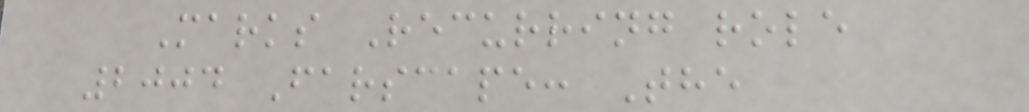Marks Recurring role
2004 Farscape: The
